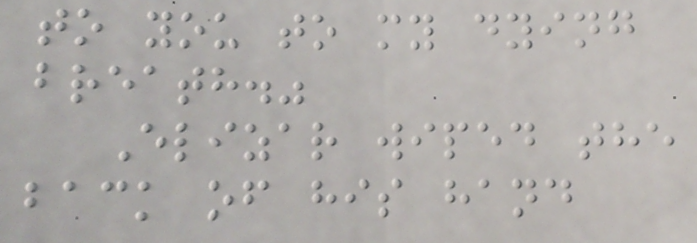to you to my dying
breath."
Elizar wiped the
back of his hand
